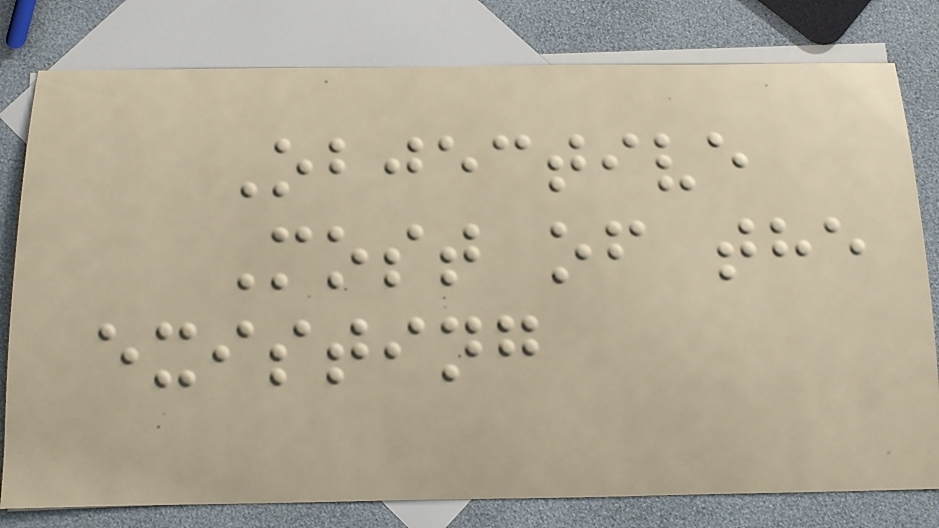Objective
Most of the
existing
